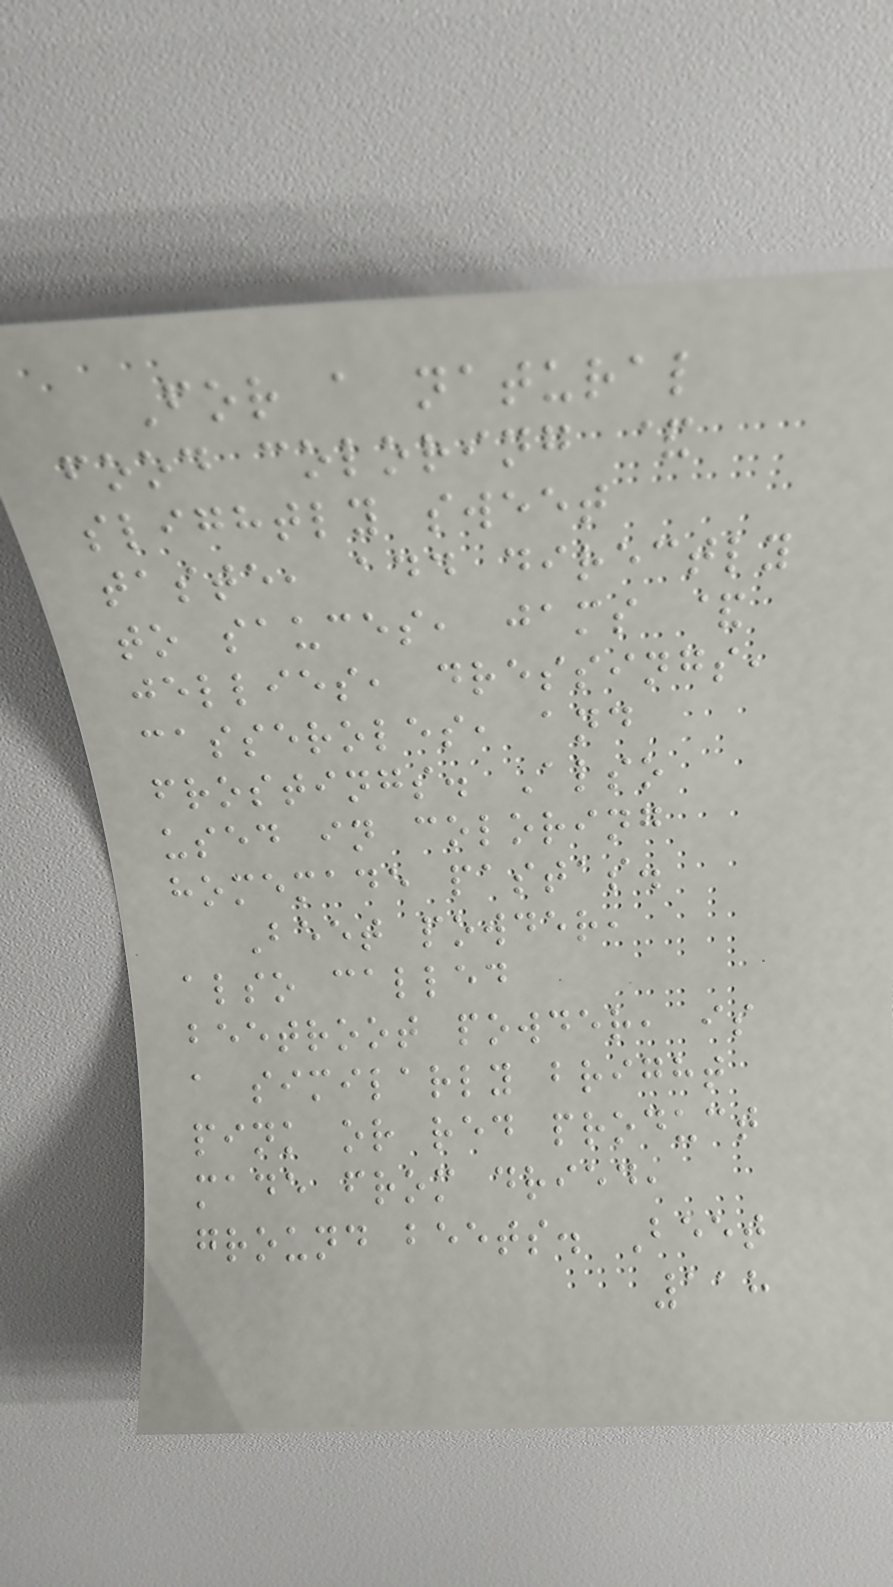For a natural
food coloring &
slightly sweet
taste, add directly
to sauces, jams &
jellies, dressings,
casseroles, and
frostings. Also
used in coloring
homemade pastas.
Beet powder,
also called
beetroot powder, is
a similarly bright
pink or red product
made from dried,
ground beets. Beet
118
